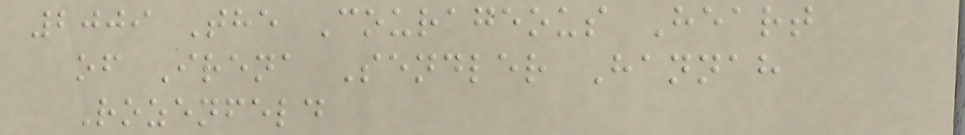2009 The Courageous Heart
of Irena Sendler Hannah
Rozenfeld
